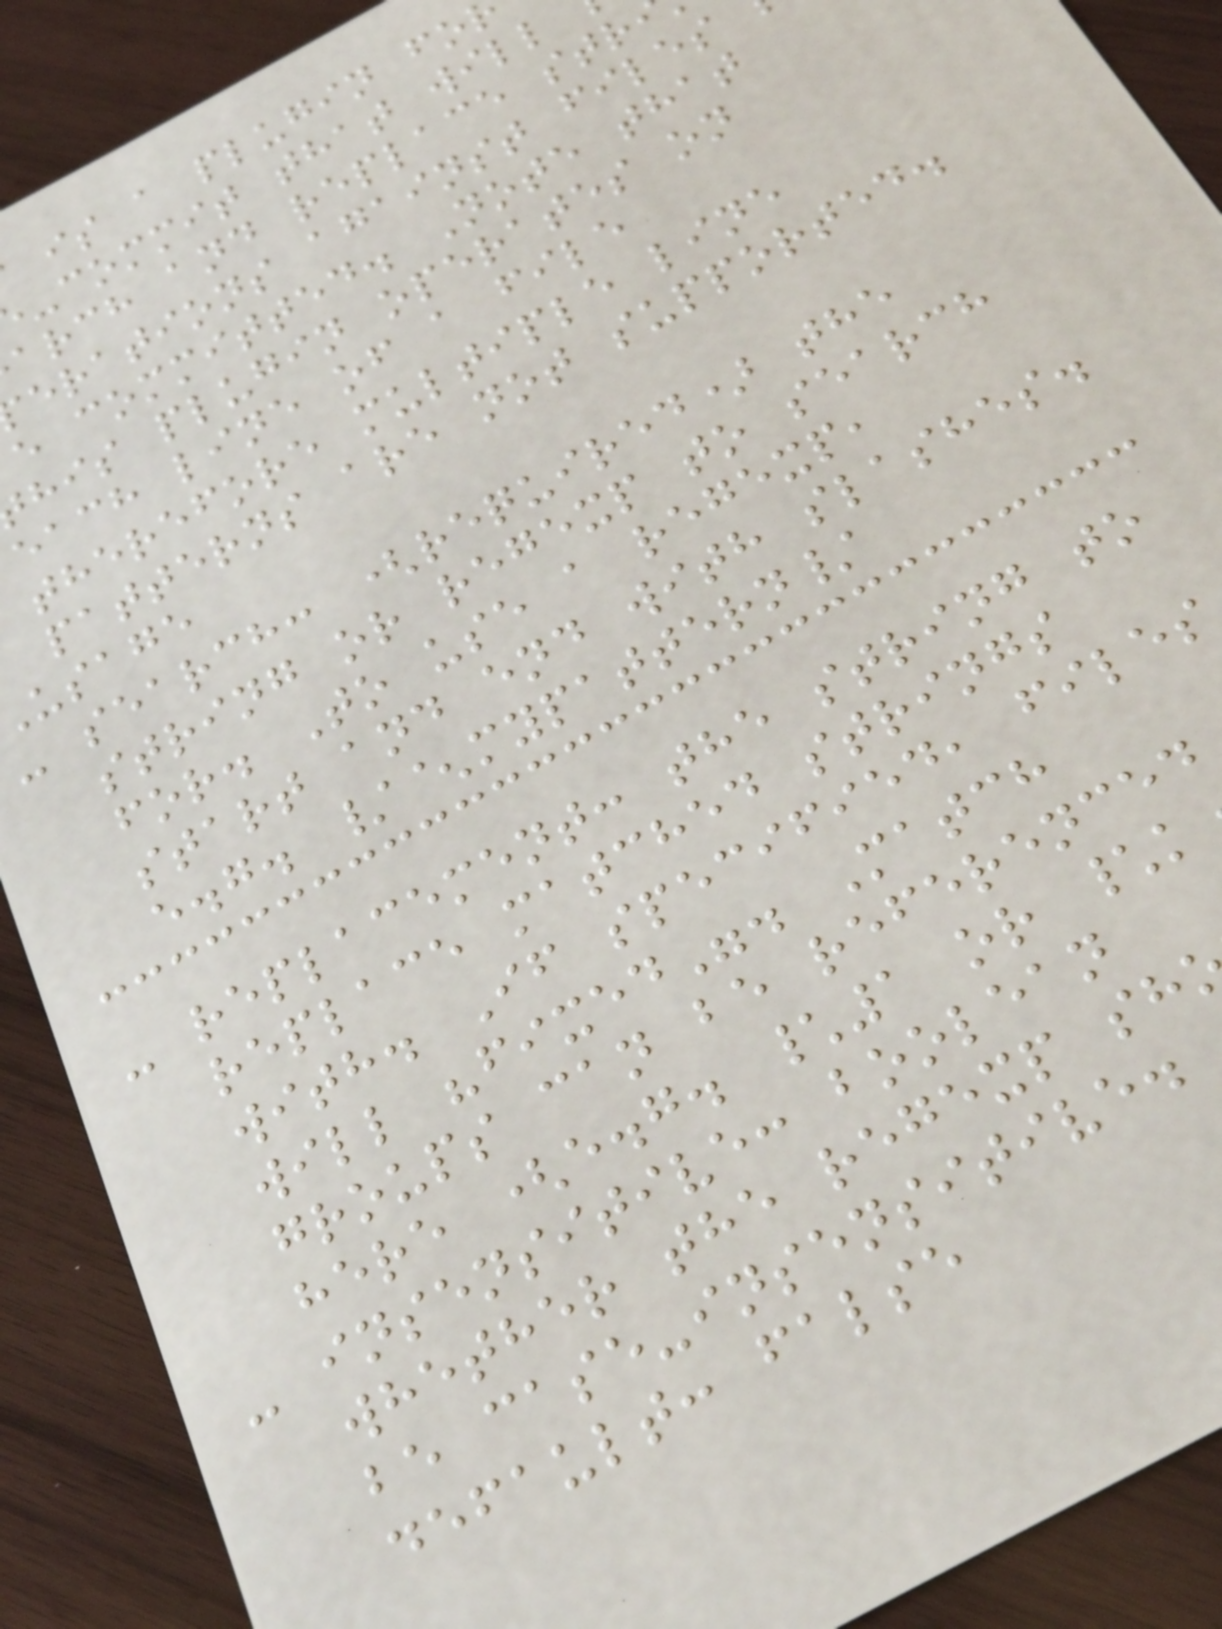is a plugin fo
-commit that will
arch and replace str
erations against files
e committed. Note that
his plugin operates on
each line of a file
therefore multiple line
patterns are not supported.
usage
- search: (required) the
string or regexp to search
for. To use a regexp,
start and end with slashes.
e.g. /^mypattern/
- replacement: the string to
replace matched strings
with. If specified, files
will "fixed". Match
groups can be referenced
here (e.g. \1 or \k
- insensitive: boolean
whether the regexp sh
be case-insensitive.
default: false
